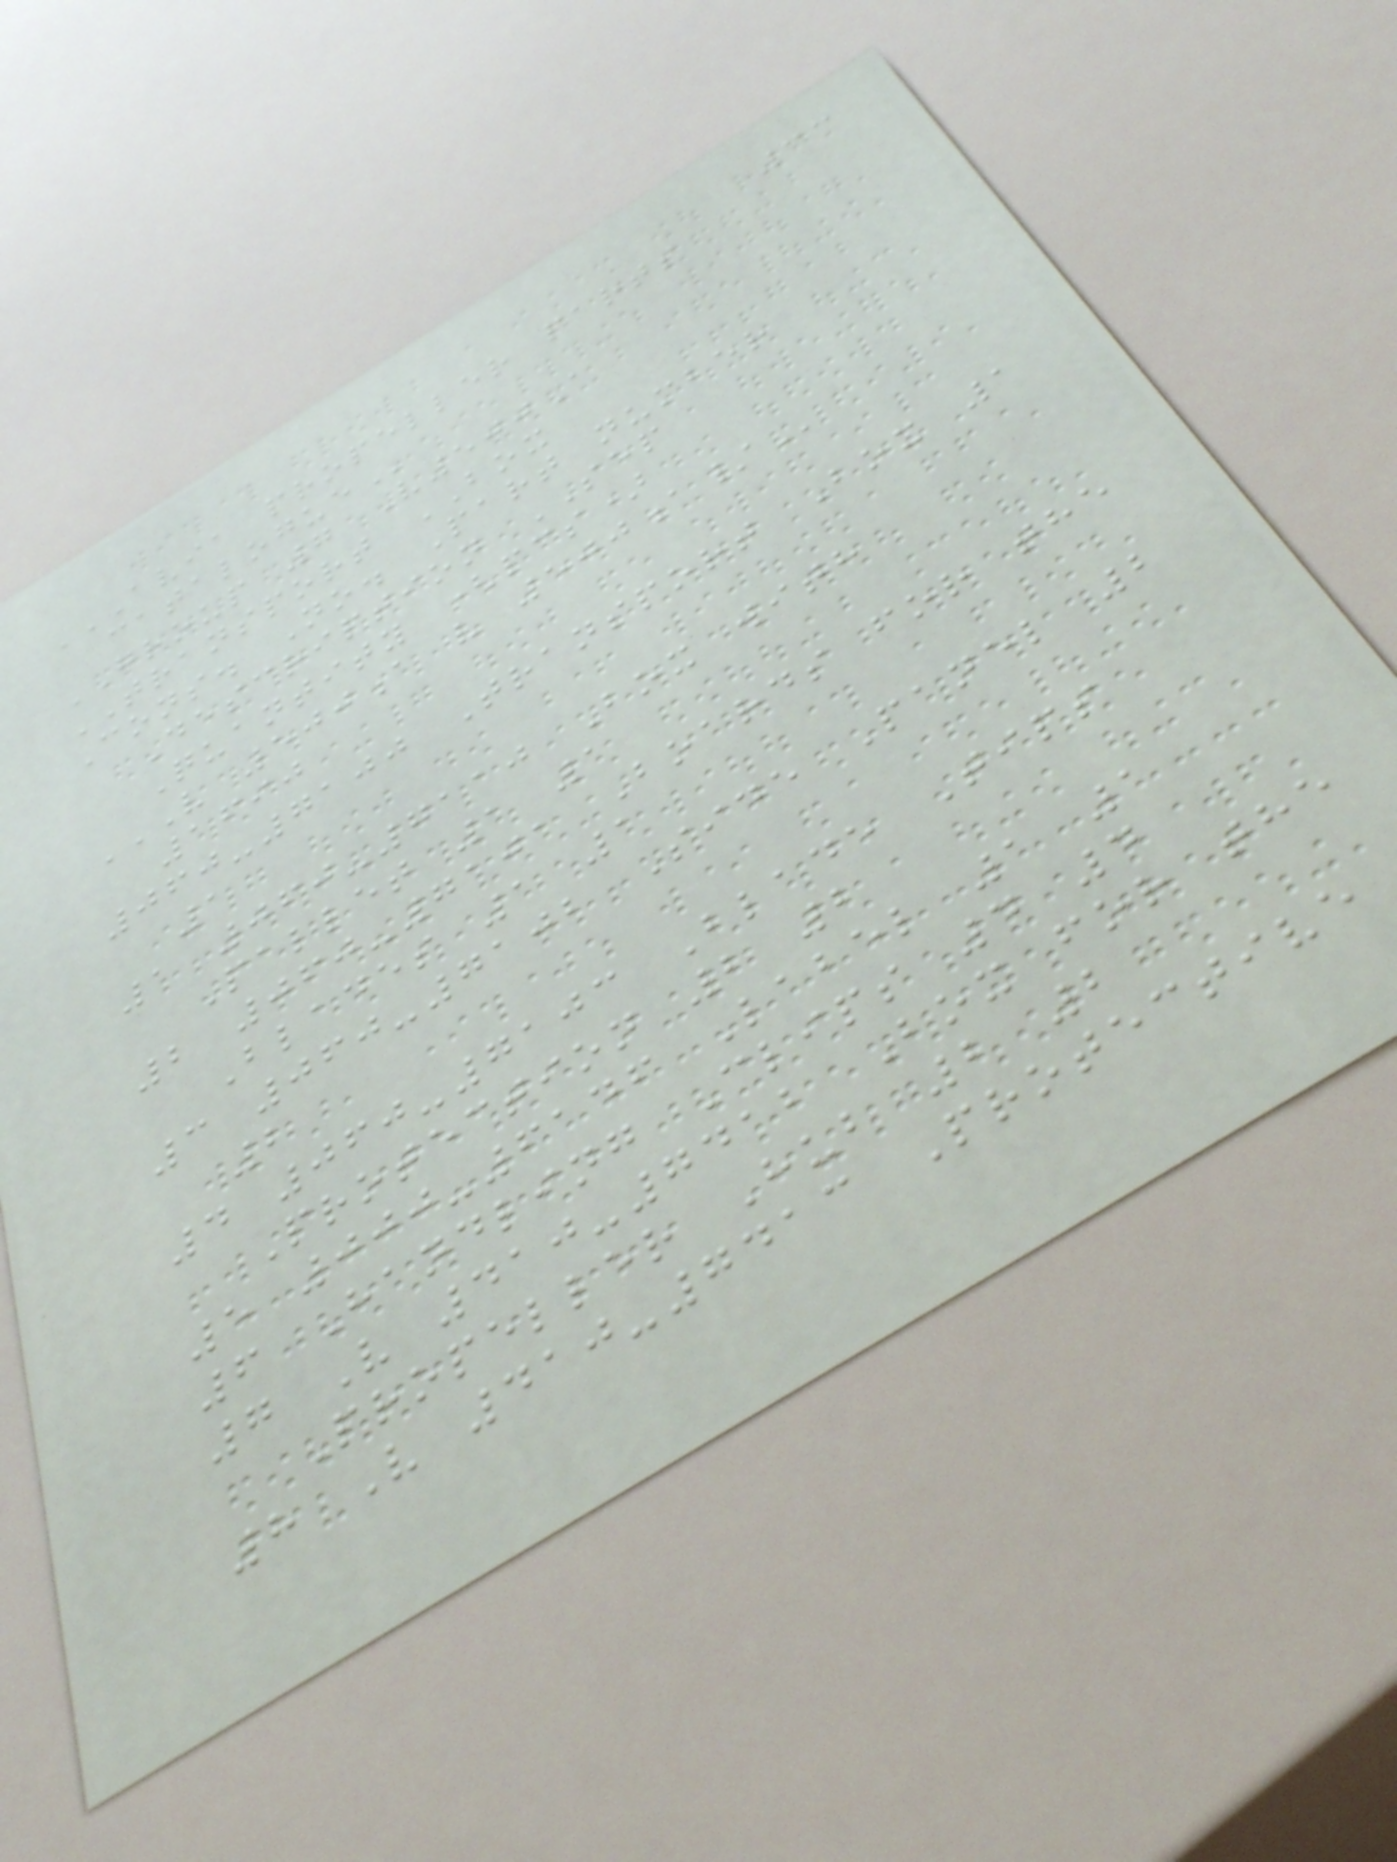33
AVIA PROPELLER PARTS
CATALOGUE
GROUP 7 V500A
TRANSPORT BOX
Cons. No. Part number
Description SEP
Quantity (pcs)
V 500A V 500A/
1690
060-7100 Transport Box 1
1
1 060-7110 Box with
Pallet 1 1
2 060-7101 Boards for the
Blades 1 1
3 060-7102 Side Panel 2
2
4 060-7103 Blade Tips
Protection 2 2
5 000-6146 Label 1 1
6 Handling Clips 4 4
7 V 410-7412 Box for the
Propeller Hub 2 2
8 V 410-7413 Protective
